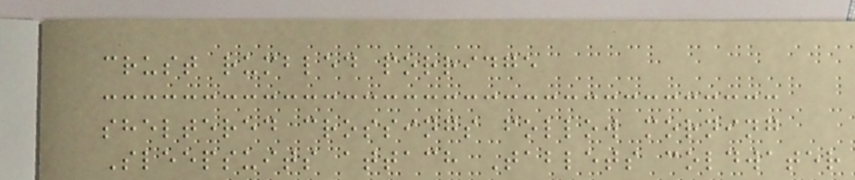crust rumbled porridge
sheltered crossings follow morning
Sleepsuits attach Tablets coldwater
